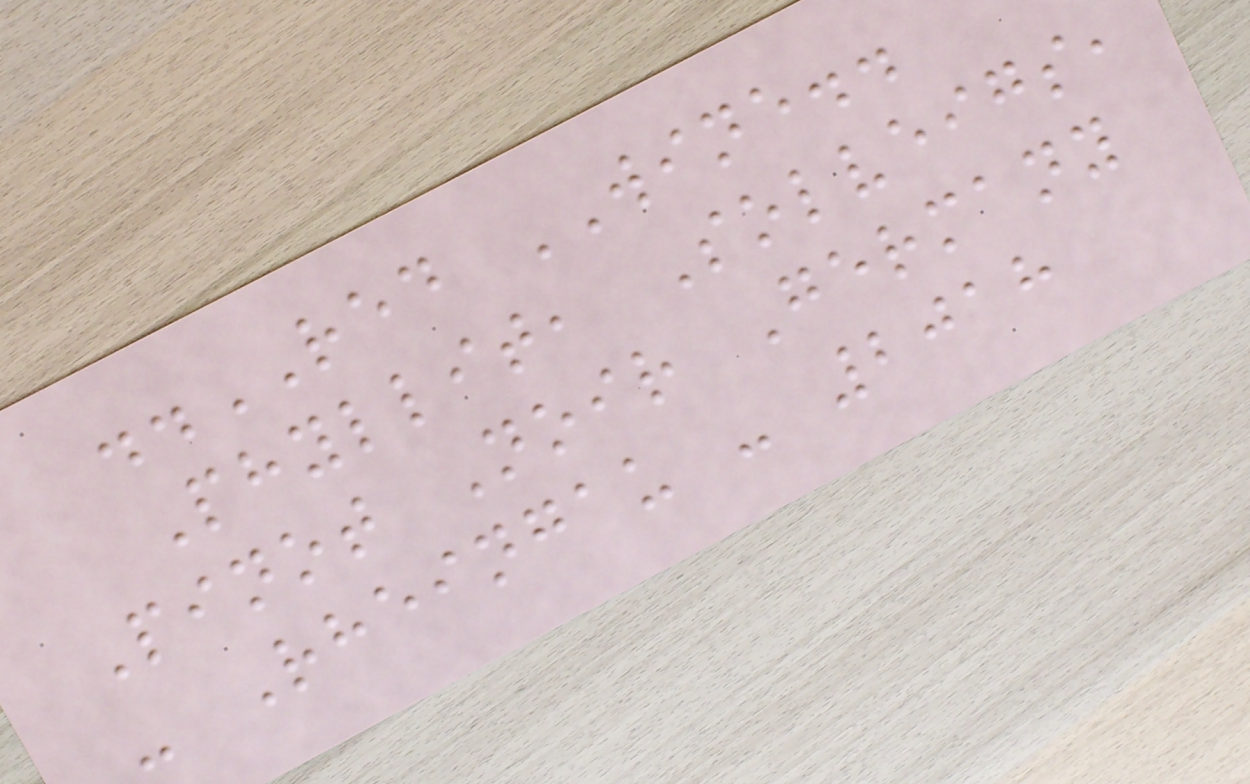..RED WINE..
Phyllit, Solveigs,
Pinot Noir Germany
- Rheingau - 2018
